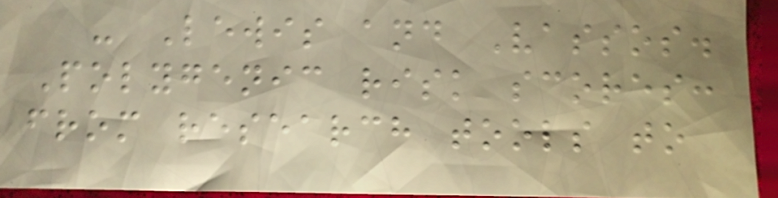- Lewis and Vassos.
Polygenic risk scores:
from research tools to
